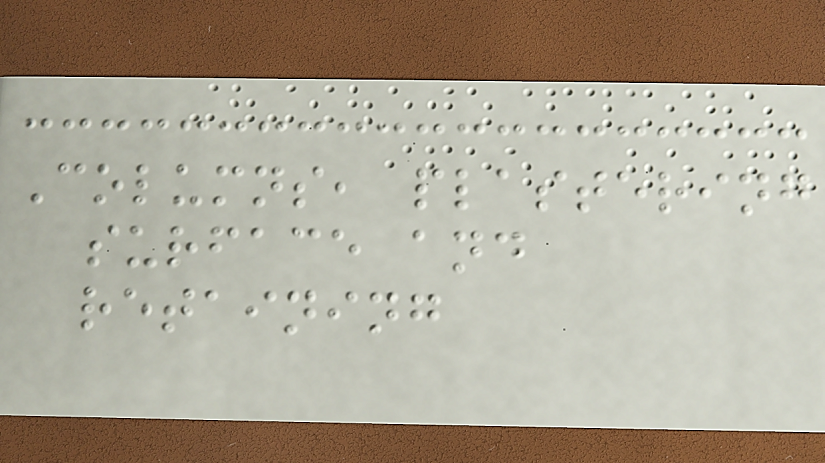Columns, plastering
surface and
retaining
